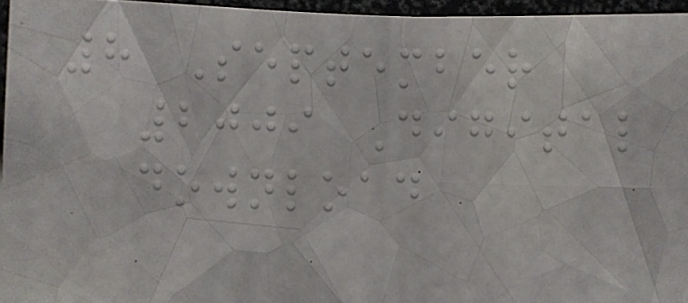8 September
2009 Digital
download
